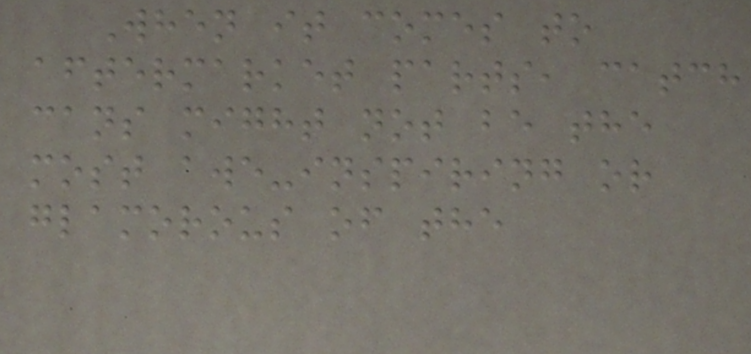When it comes to
aftermarket parts, catch
cans might not be the
most awe-inspiring or
glamorous of the
